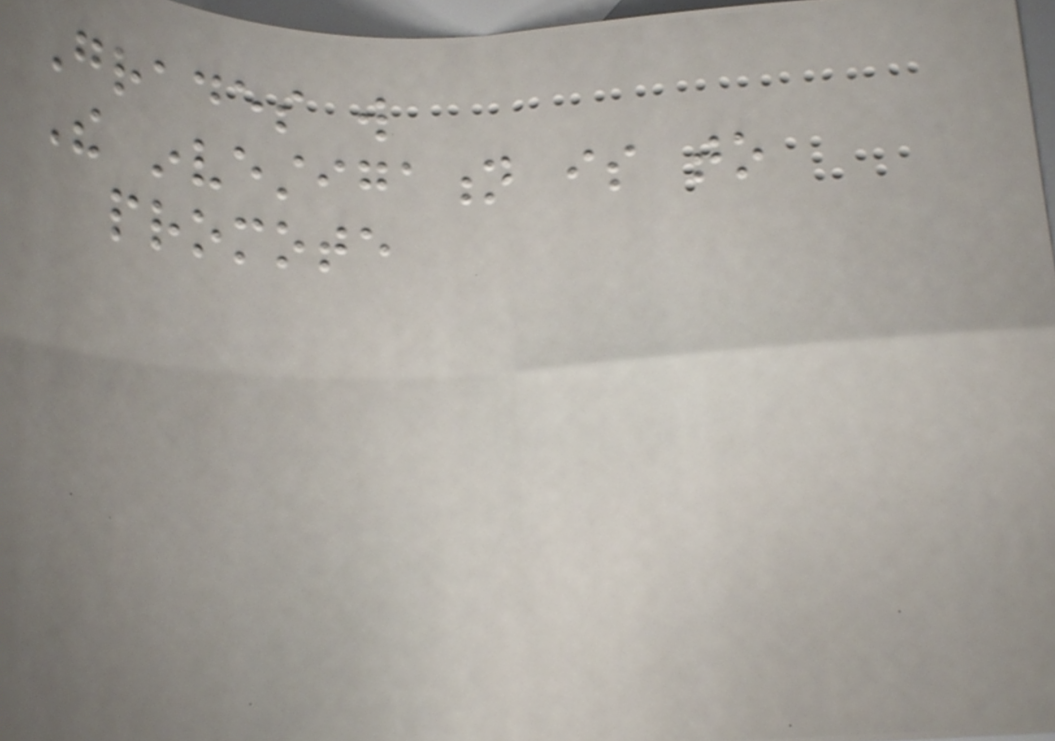Grades will
The investigation is to
promote
